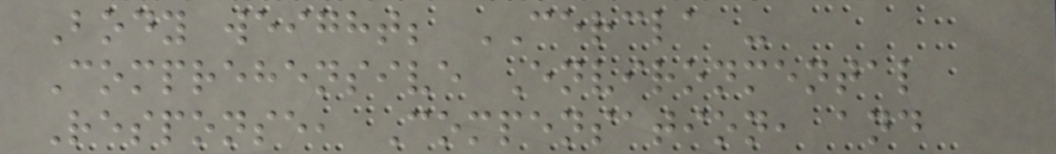Body weight; CERCLA -
Comprehensive Environmental
Response, Compensation, and
